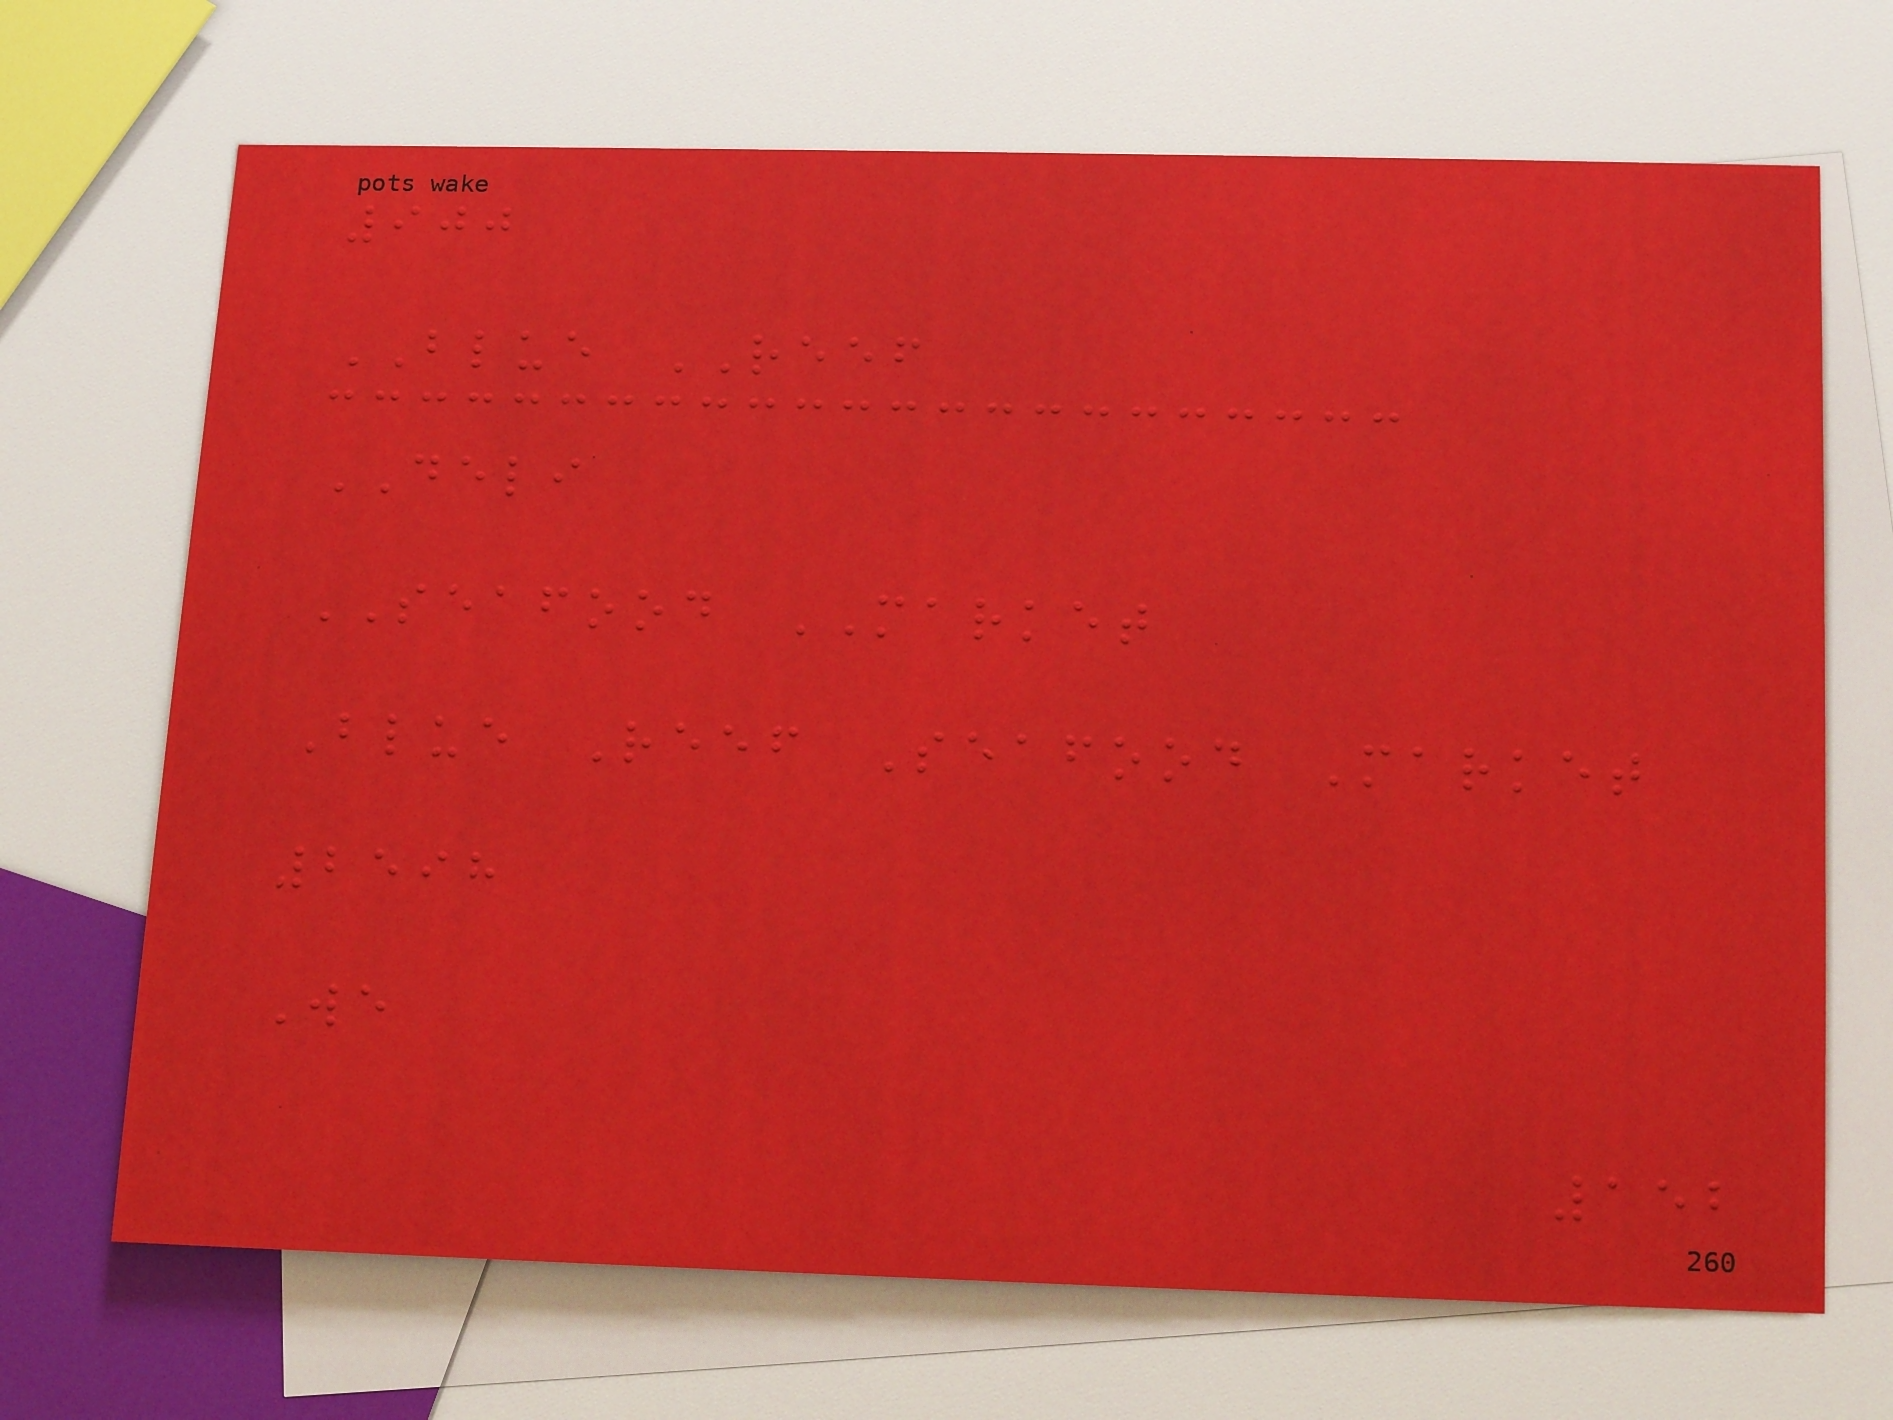900
BLUE REEF
DELI
SEAFOOD MARKET
Blue Reef Seafood Market
2598
We
152
